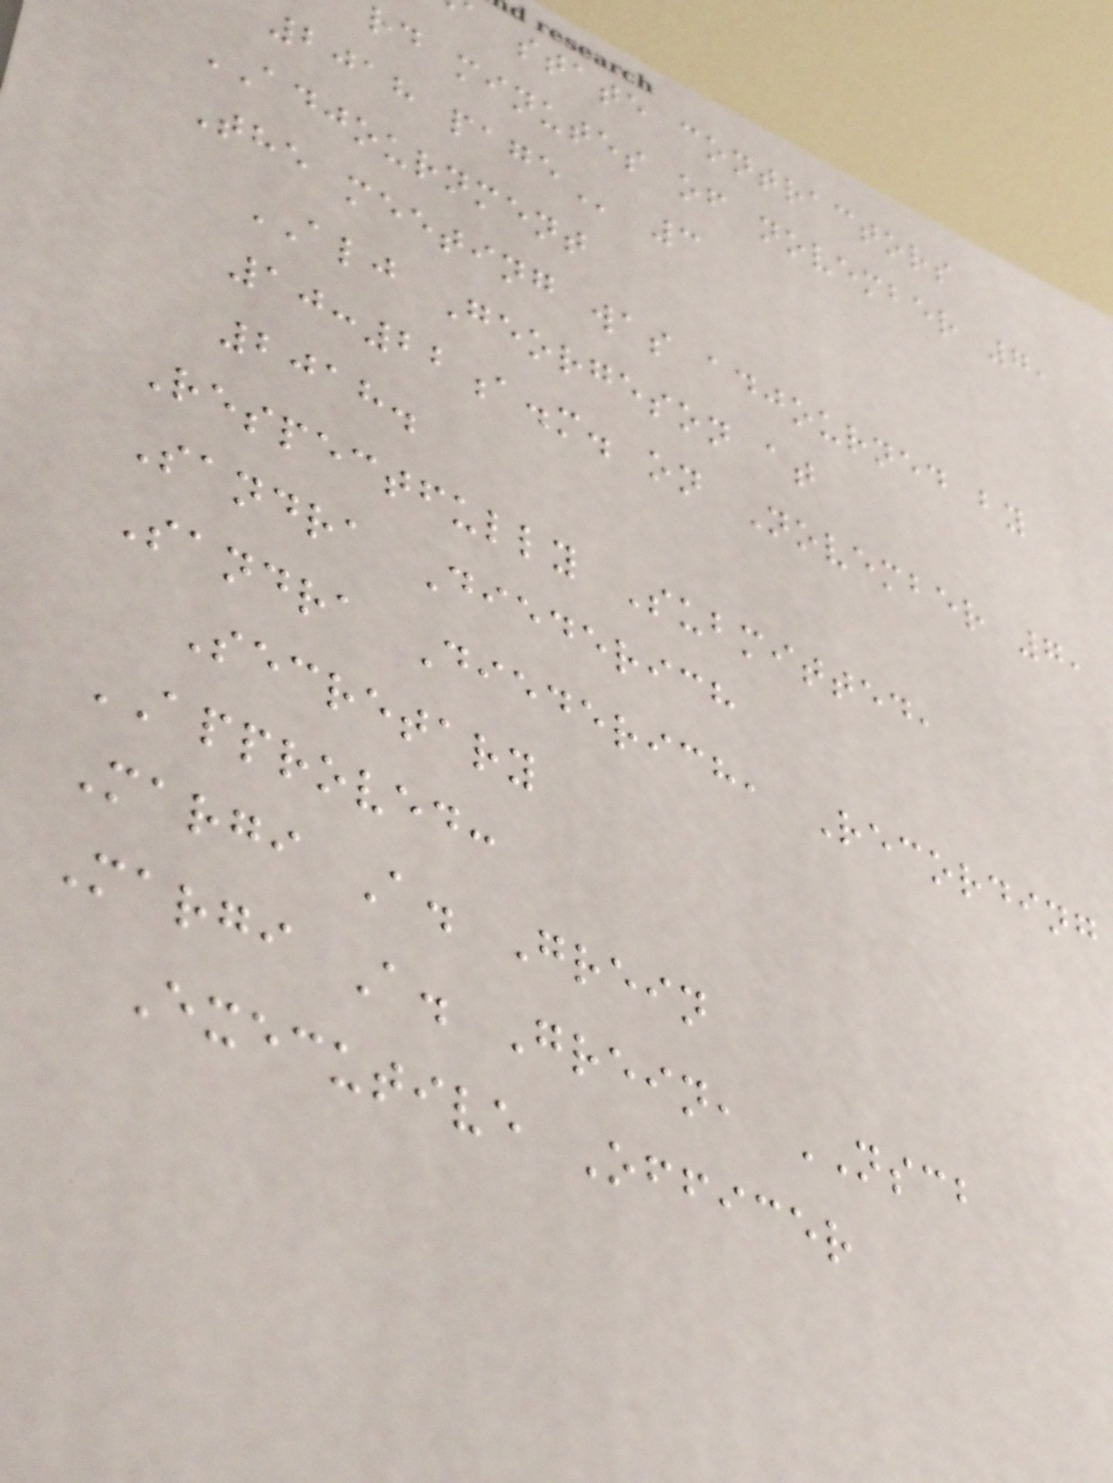state contractors
rd minutes of november 7,
2018
ADJOURNMENT
The meeting was adjourned by
ALJ Georgeson at
10:22a.m. on November 7,
2018.
Respectfully Submitted,
Sandra Diederich
Sandra Diederich, Recording
Secretary
APPROVED:
Margi A. Grein
Margi A. Grein, NSCB
Executive Officer
